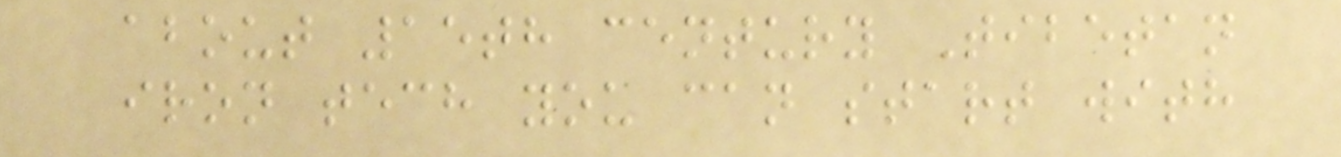about 15th century Tibetan
iron tech you can start with
